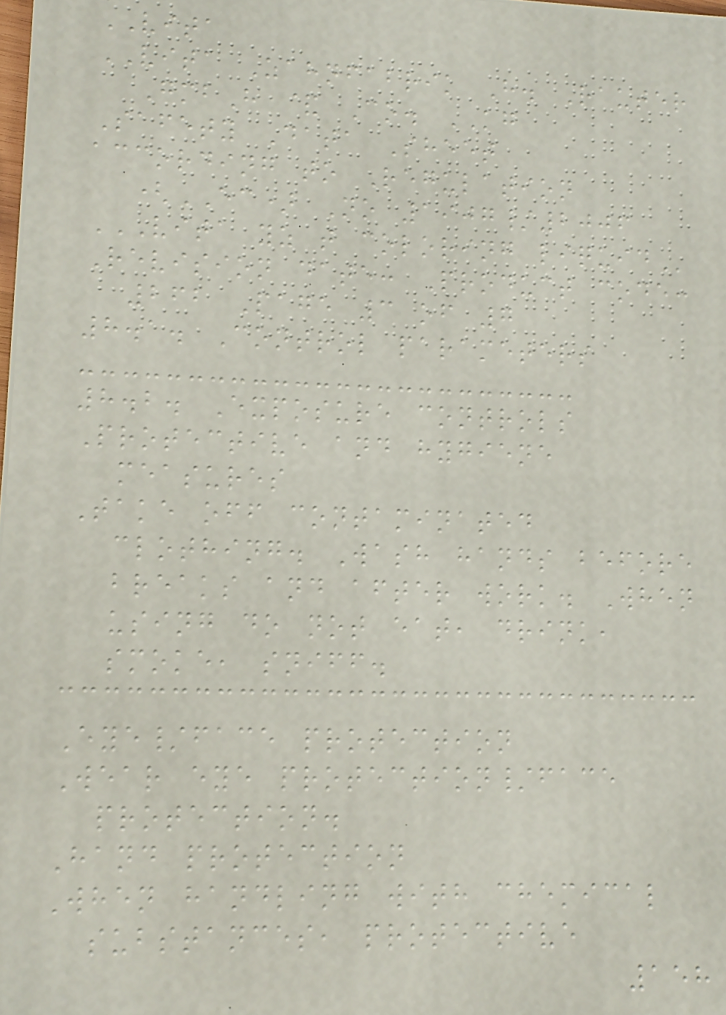VITA
VITA Zahnfabrik H. Rauter
GmbH & Co. KG
Safety Data Sheet
according to Regulation
(EC) No 1907/2006
VITA YZ T COLORING LIQUID
Revision date: Product code:
262 Page 3 of 7
8.1. Control parameters
8.2. Exposure controls
Protective and hygiene
measures
Take off contaminated
clothing. Wash hands before
breaks and after work. When
using do not eat, drink,
smoke, sniff.
Eye/face protection
Wear eye protection/face
protection.
Hand protection
When handling with chemical
substances, protective
158
